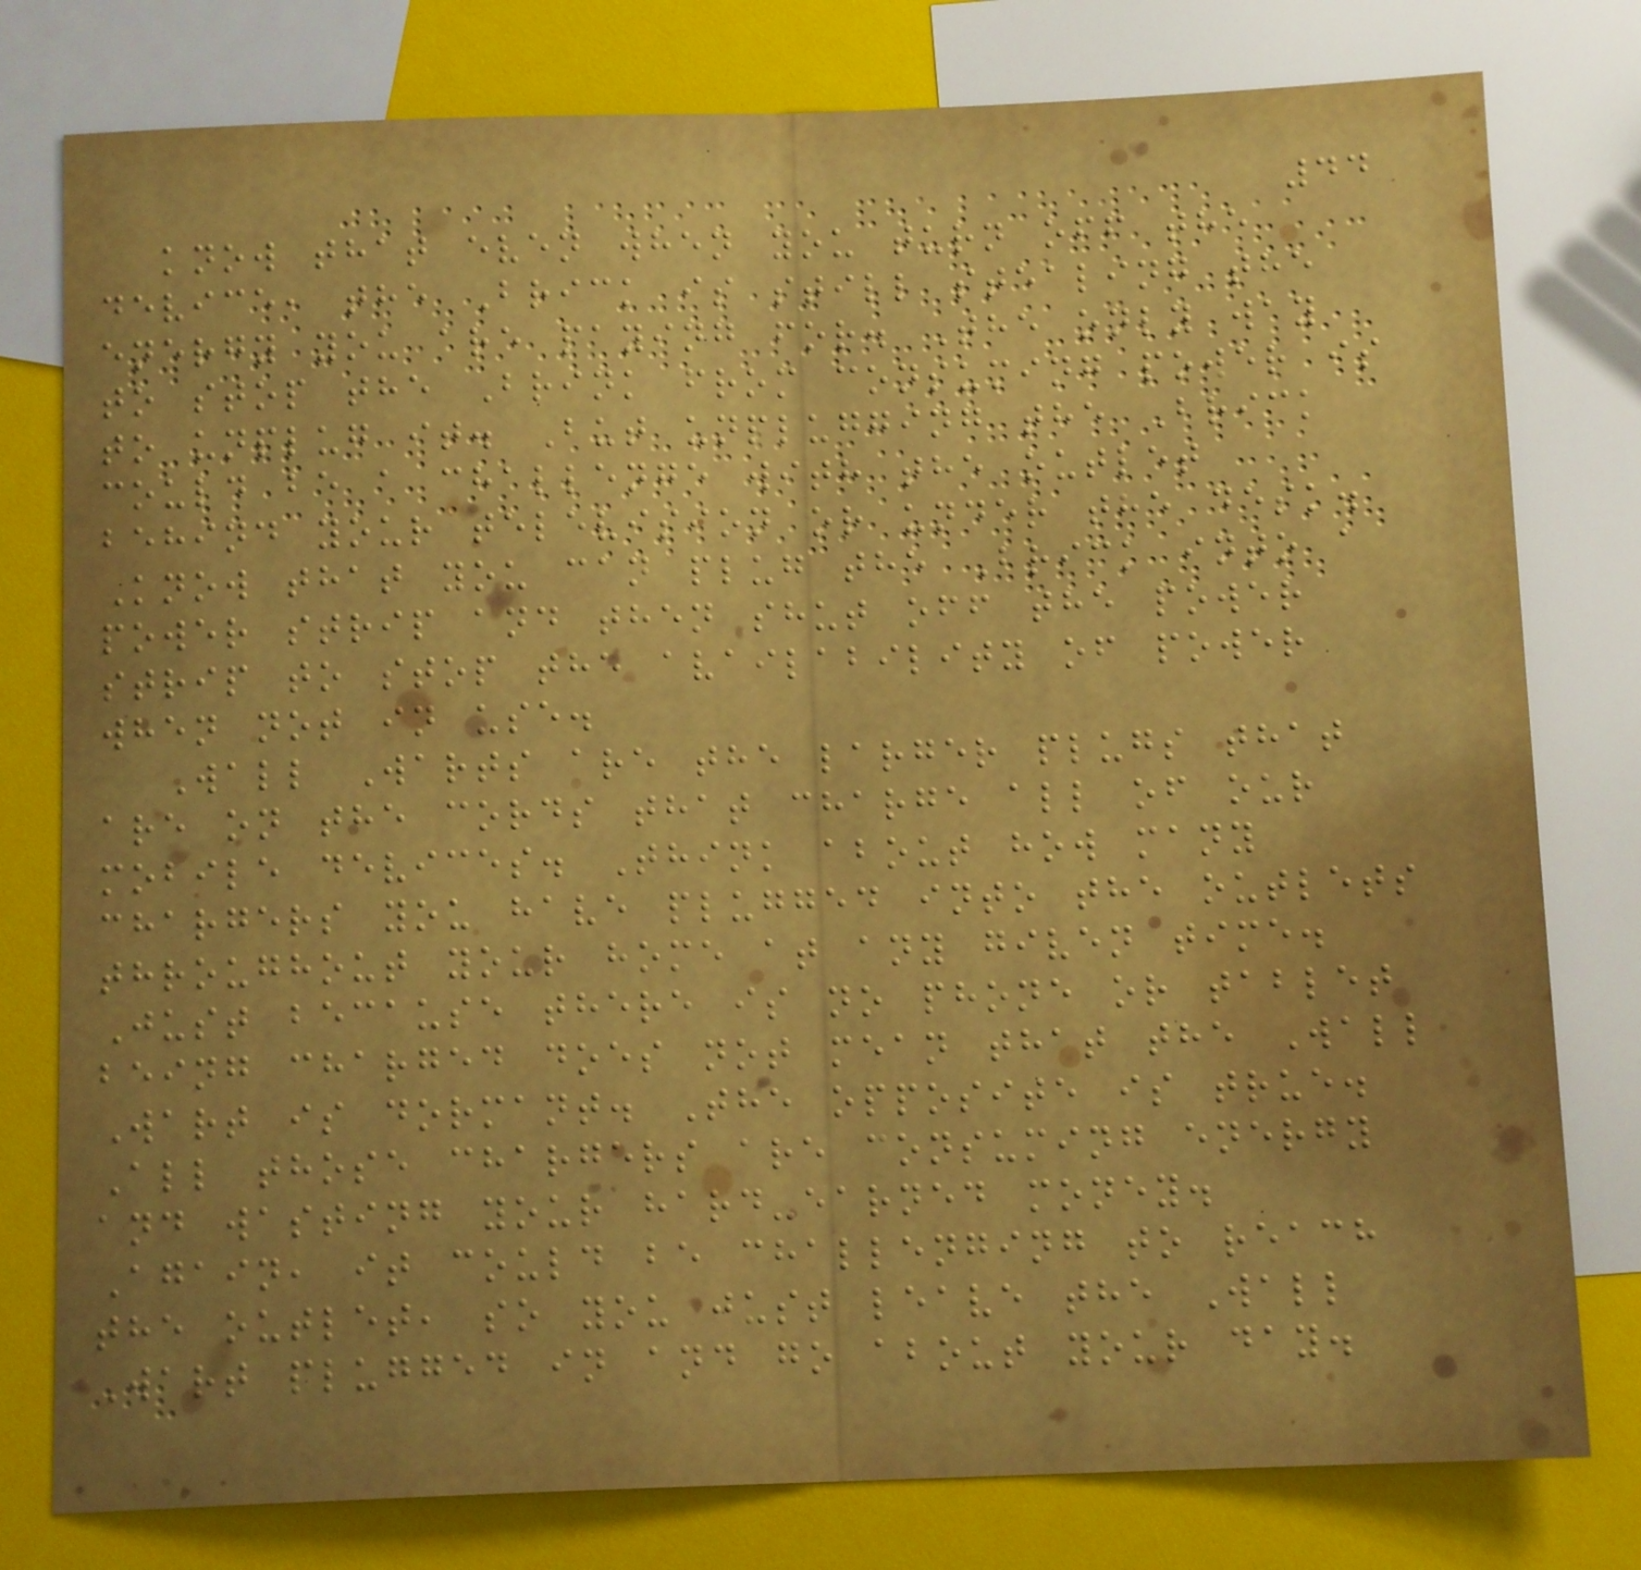44
know that even when you turn off the
device, the Brick is still stealing the
energy you are paying for. The only way
to stop the Brink from consuming power is
to unplug it. But unplugging the Brick
could be a challenge with the outlet
behind your television or under the desk.
Know that you can plug the Brick into a
power strip and then shut off the power
strip to stop the availability of power
when not in use.
Wall Warts are the larger plugs that
are on the cords that charge all of our
mobile devices. Think about how many
chargers you have plugged into the outlets
throughout your home at any given time.
Just because there is no phone or tablet
being charged does not mean that the Wall
Wart is dormant. The opposite is true.
All those chargers are consuming energy
and wasting your hard-earned money.
Again, it could be challenging to reach
the outlet, so you just leave the Wall
Wart plugged in and go about your day.
